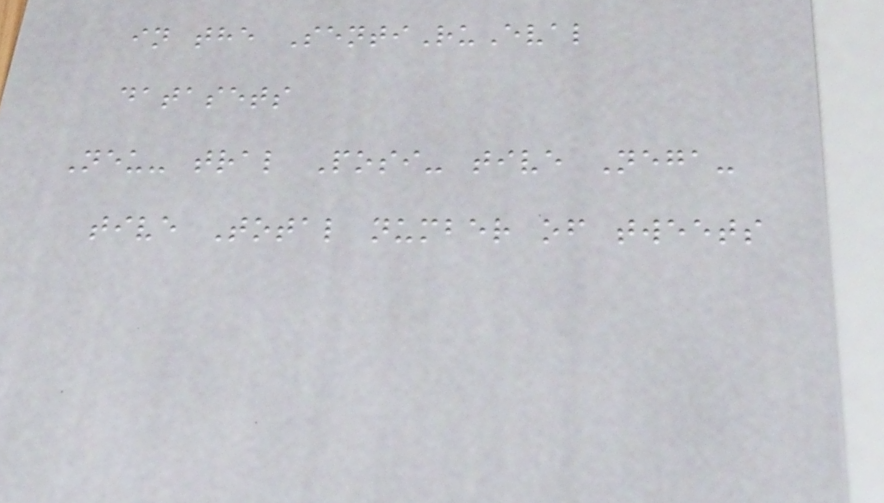in the SentiRuEval
datasets
Neu- tral Posi- tive Nega-
tive Total number of tweets
